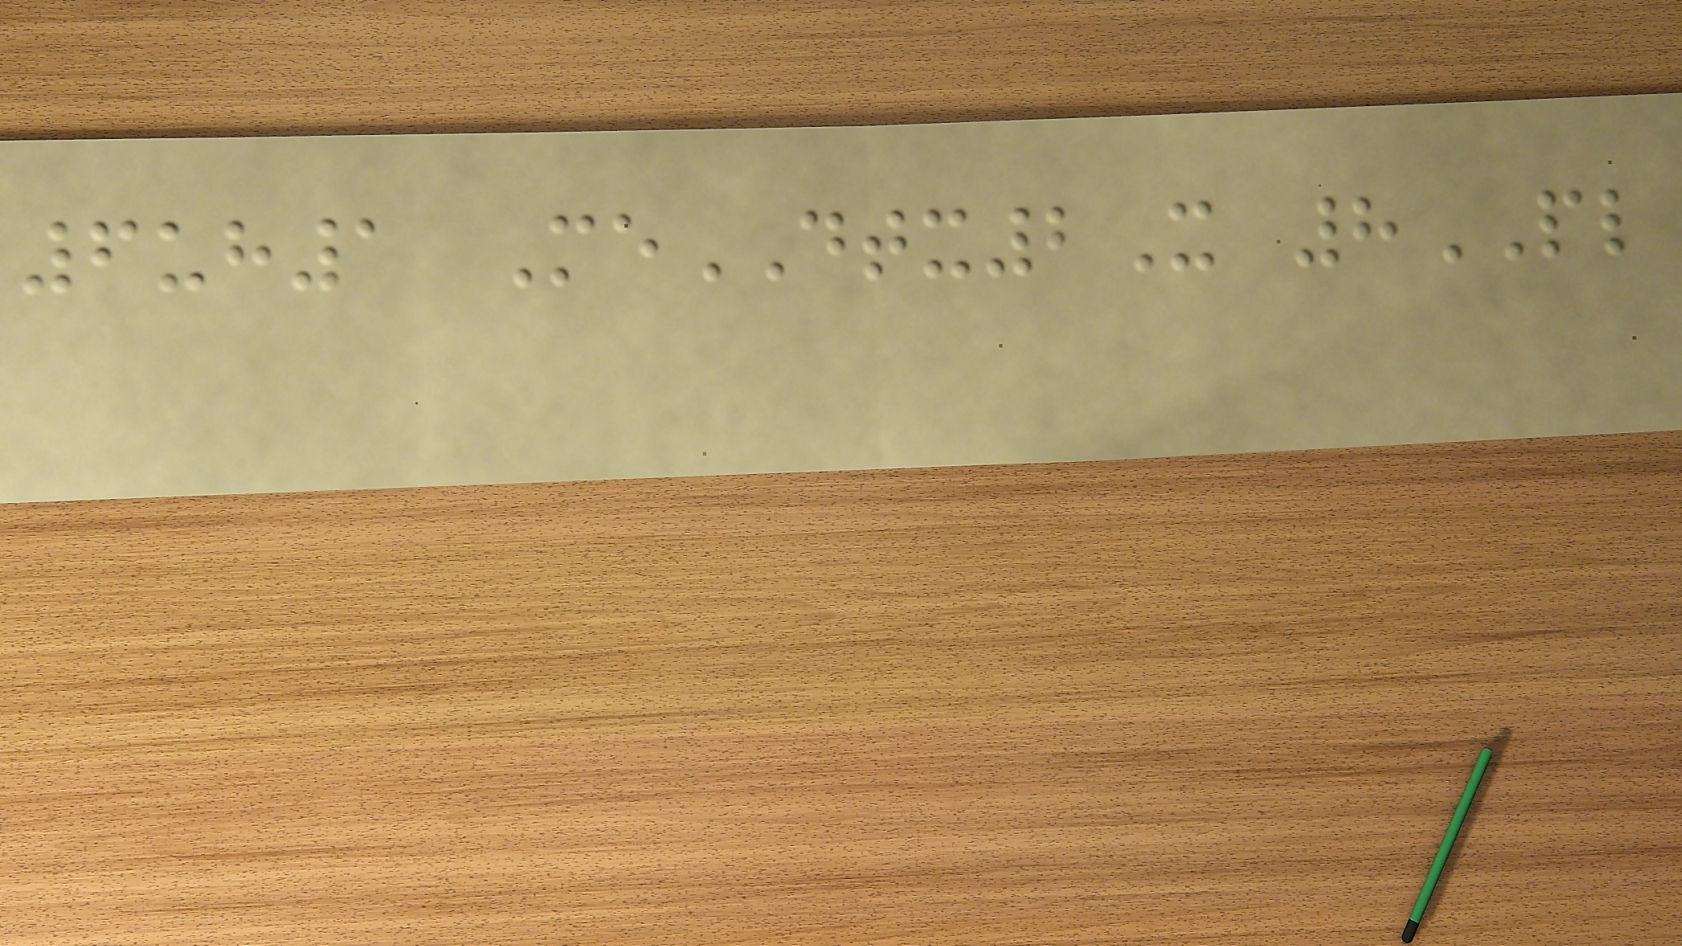6uh1 MeDTX2X 8PL
